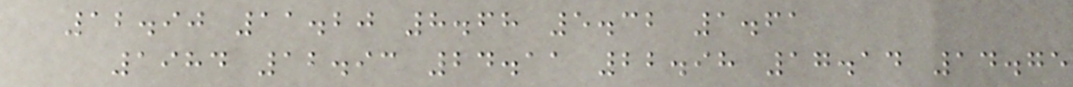12.90 11.20 8.68 5.32 1.61
1984 12.93 24.11 22.98 17.14 14.75
